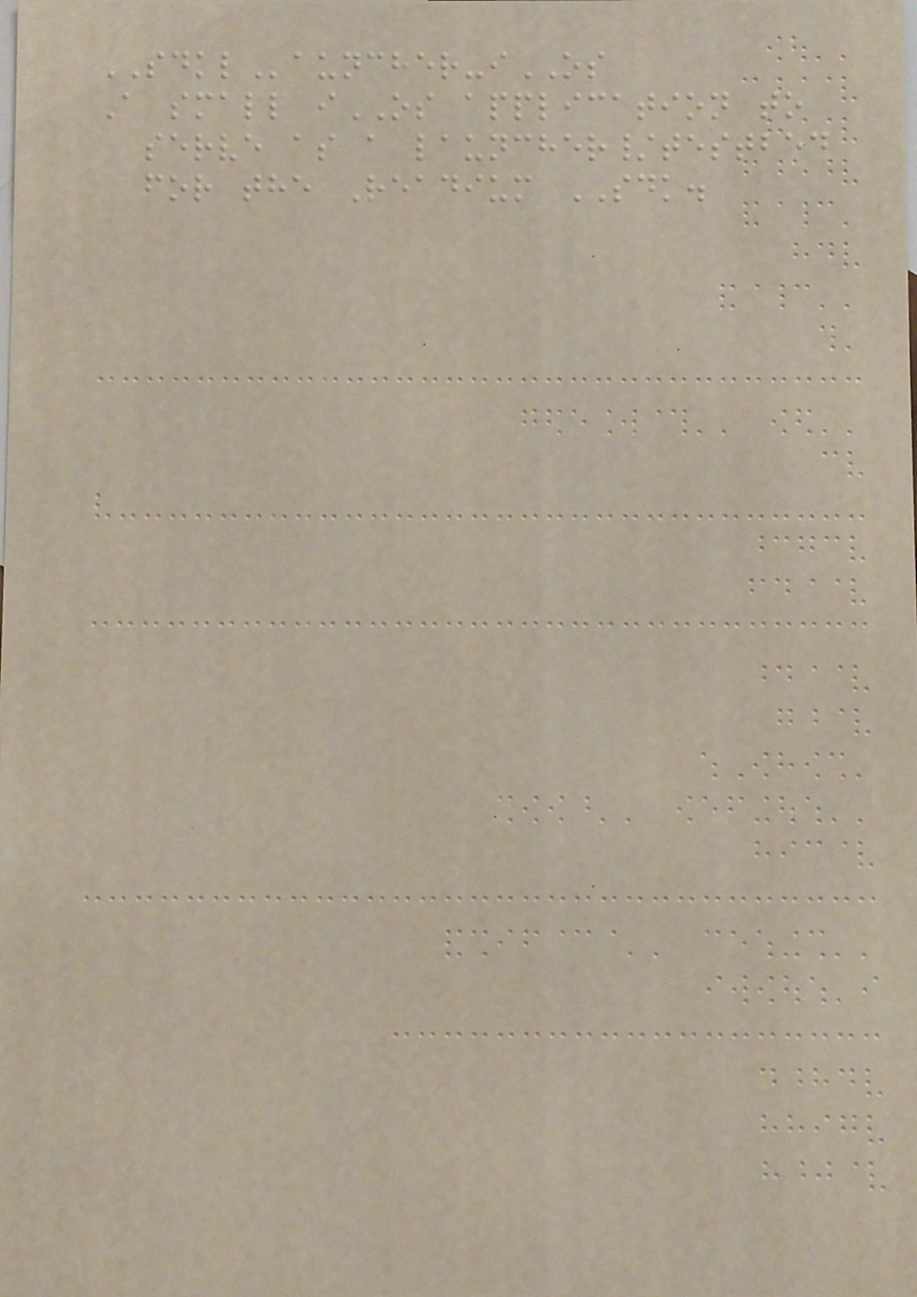SDKLauncher-iOS
A small iOS application to
serve as a launcher/testbed
for the Readium SDK.
